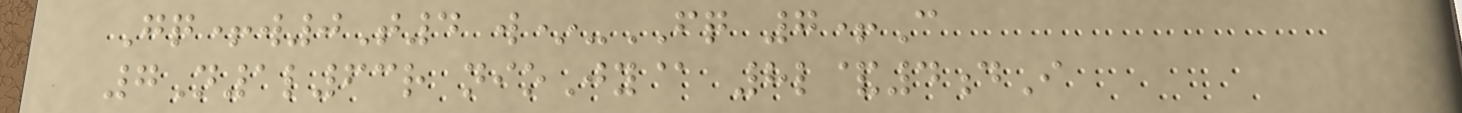Gq+w0T4 w*-FQ 7+C
7N1l63r nioJy@ 8l&4dI
